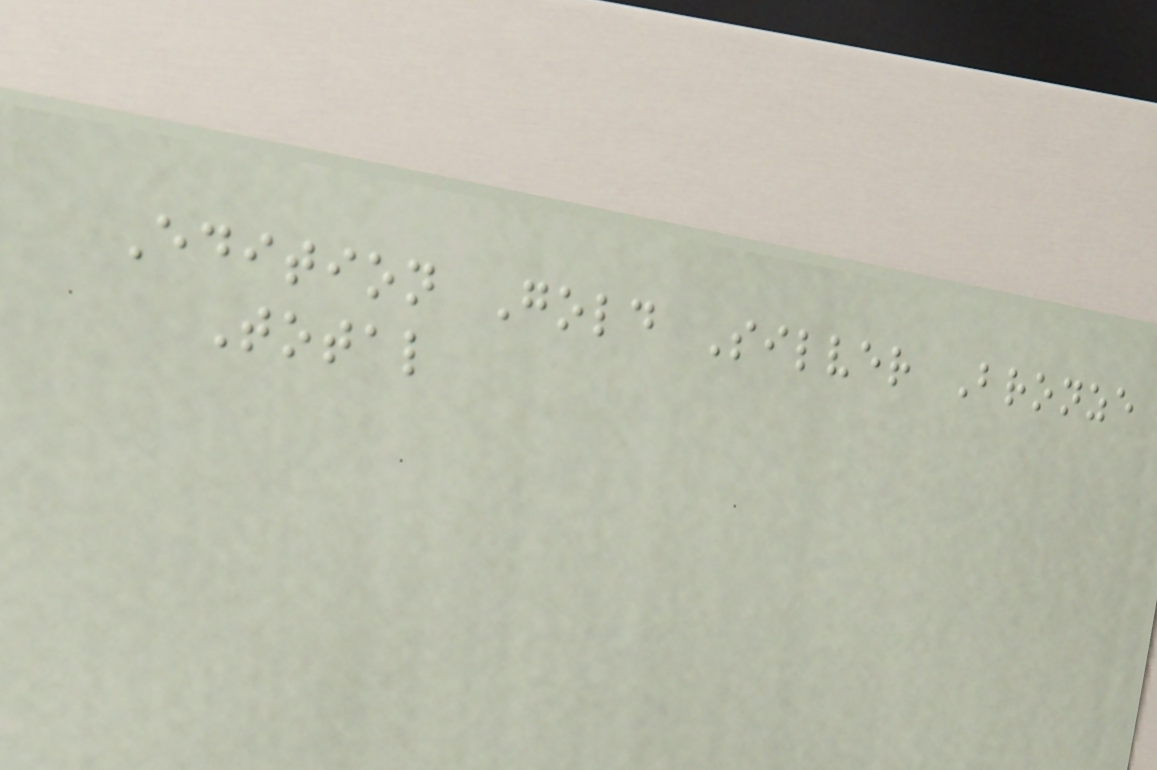Edition Gold Silver Bronze
Total
